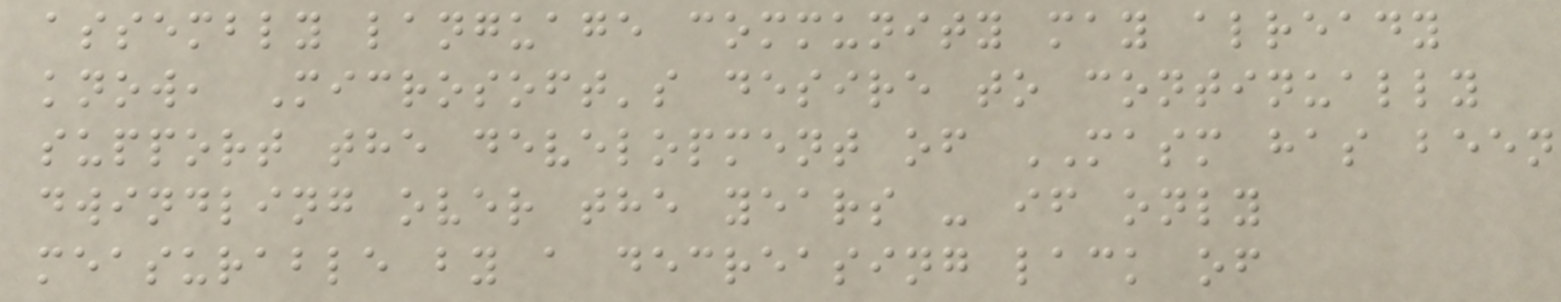assembly language community may already
know, Microsoft's desire to continually
support the development of MASM has been
dwindling over the years - if only
measurable by a decreasing lack of
